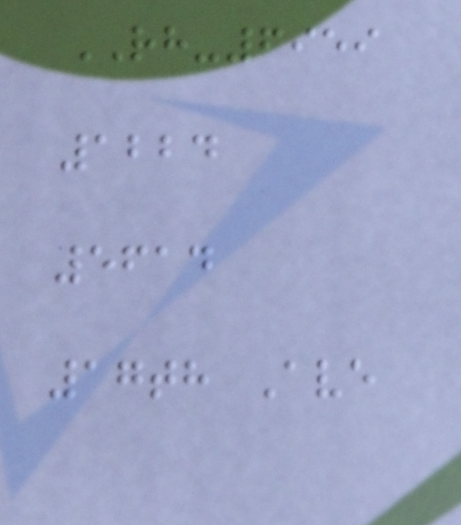RH-6959
1224
5614
17th Ave
